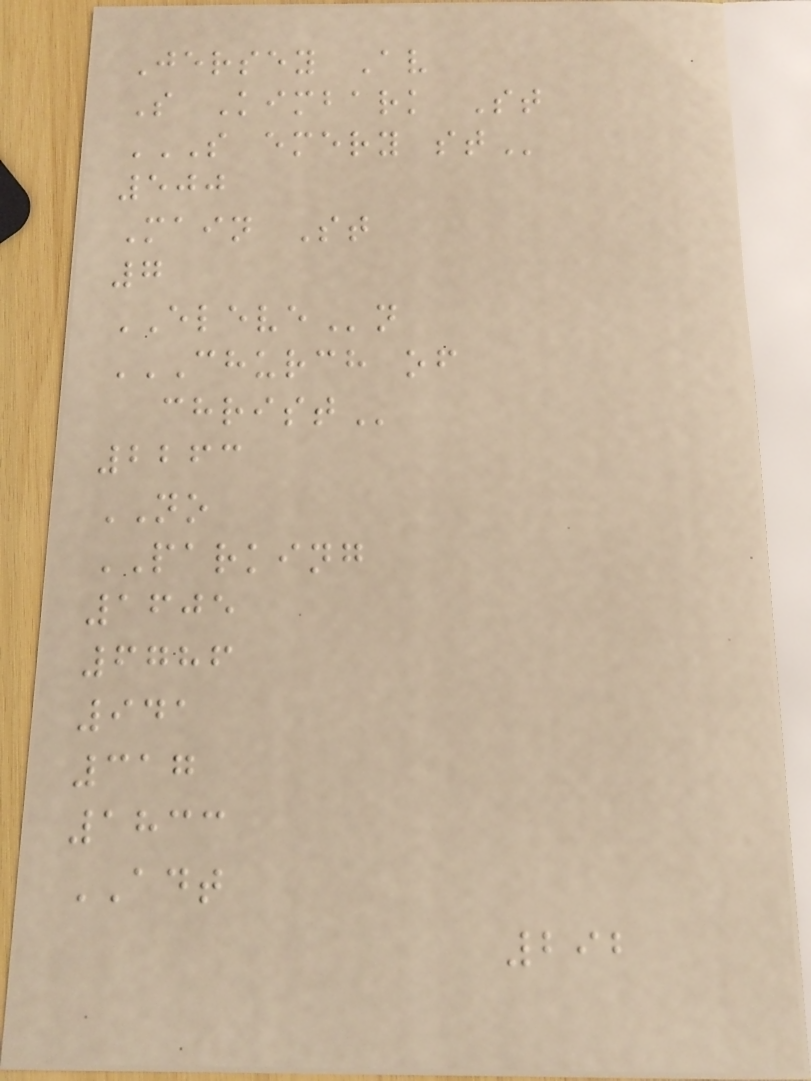Jersey Av
S Kimbark St
S EMERY ST
500
Main St
7
ELEVEn
CHURCH OF
CHRIST
2263
NO
PARKING
1605
6786
941
317
1833
ADT
292
